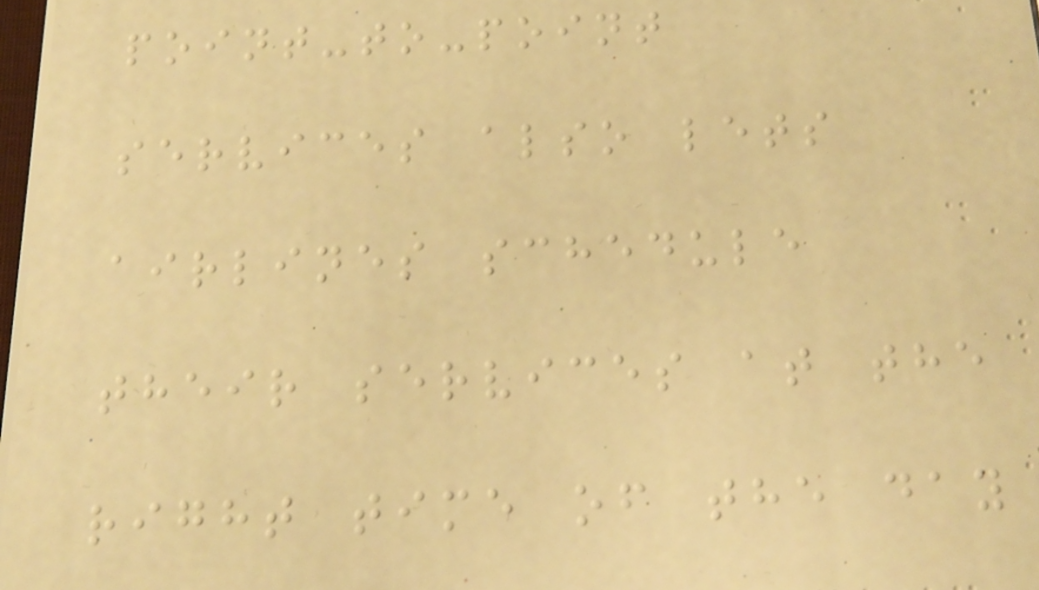point-to-point
services also lets
airlines schedule
their services at the
right time of the day
